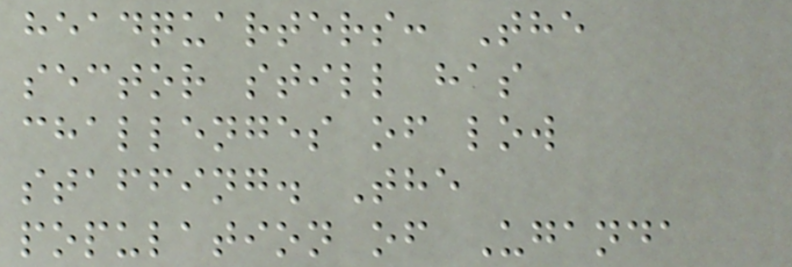headquarters: The
sector still has
challenges of low
staffing. The
population of Uganda
